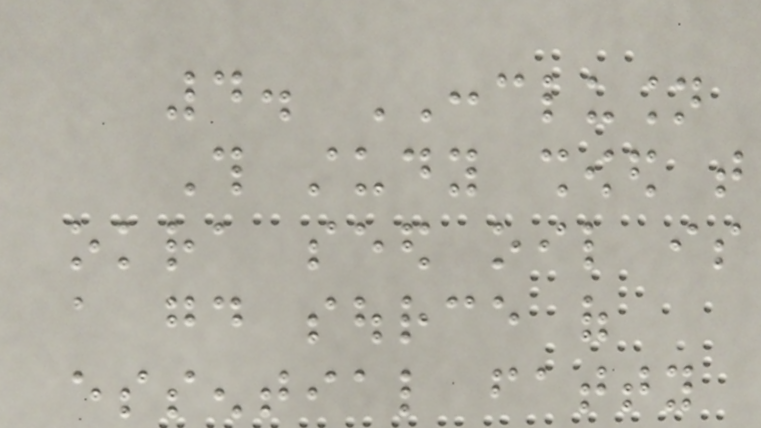4. CONCLUSION
This study showed that
okra seed oil is
a good source of
essential fatty
